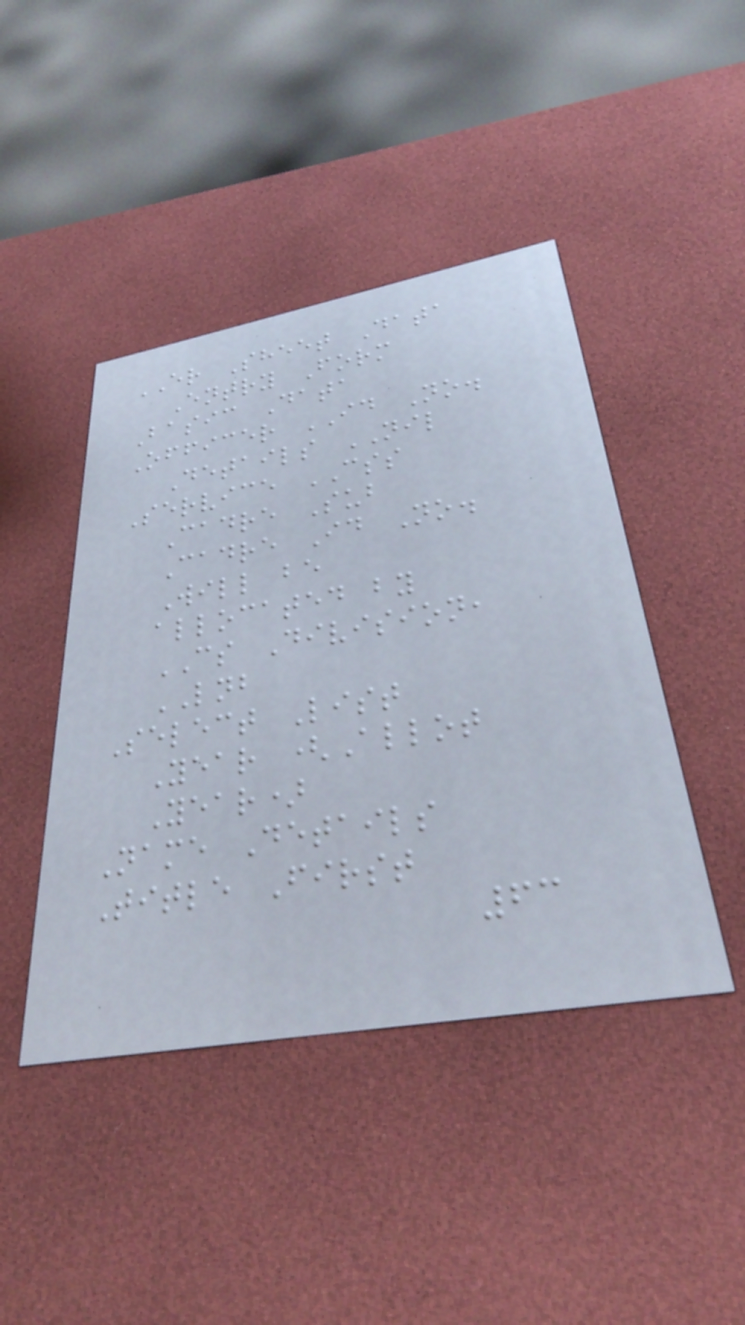ER Sheet Data
Entry Form
Basic Data
Officer ID No.
Details NIL
Service CSS
Cadre Sub
Cadre Id No.
Will be
allocated by
CS Division,
LNB
Select List
Year (Allot
Year)
Name Details
Title First
63
